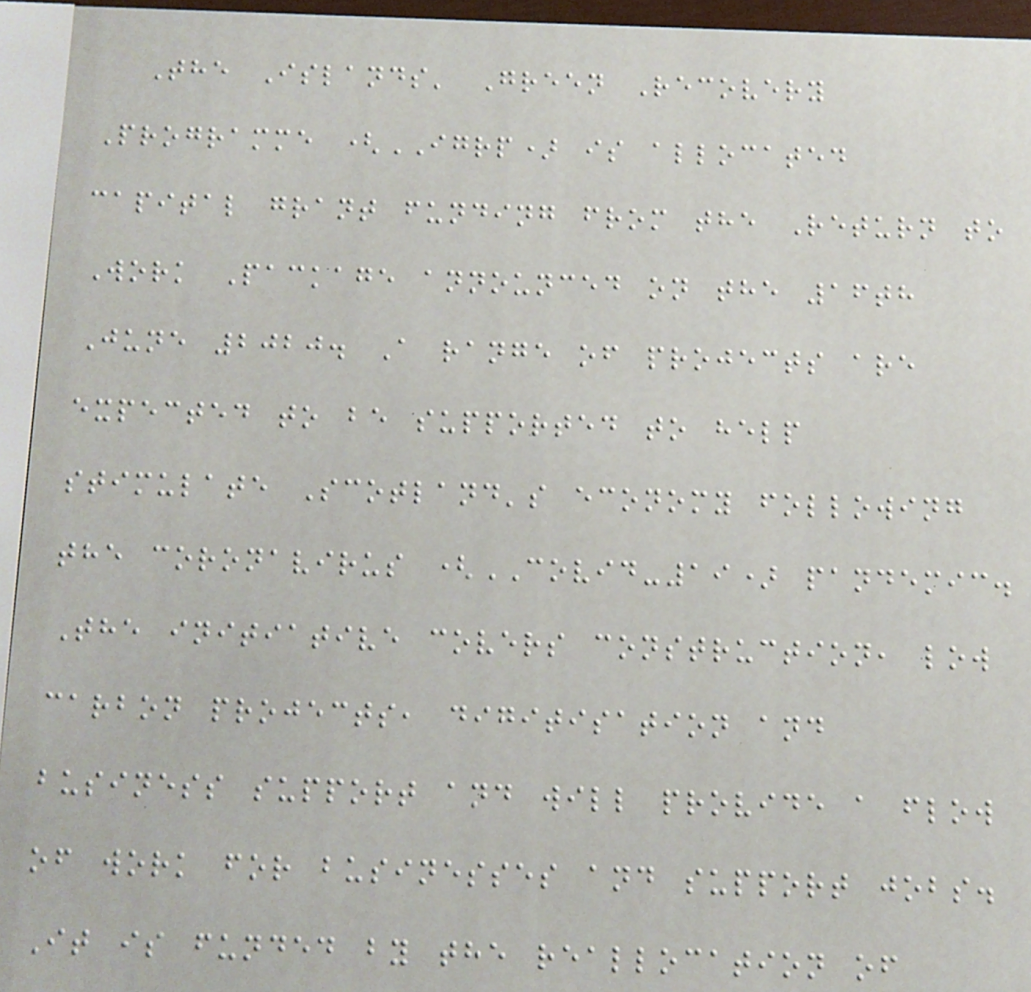The Islands' Green Recovery
Programme (IGRP) is allocated
capital grant funding from the Return to
Work Package announced on the 16th
June 2020. A range of projects are
expected to be supported to help
stimulate Scotland's economy following
the coronavirus (COVID-19) pandemic.
The initiative covers construction, low
carbon projects, digitisation and
business support and will provide a flow
of work for businesses and support jobs.
It is funded by the reallocation of
